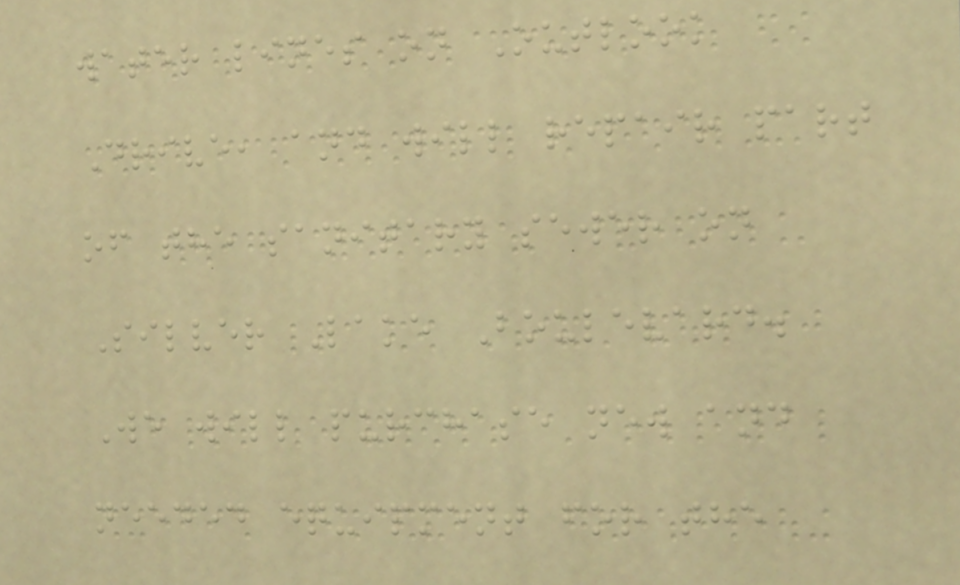water lines on Outlook
Drive, and will repair part
of the sanitary sewer on
Silver Lake Boulevard.
We will purchase new and
needed equipment for the
